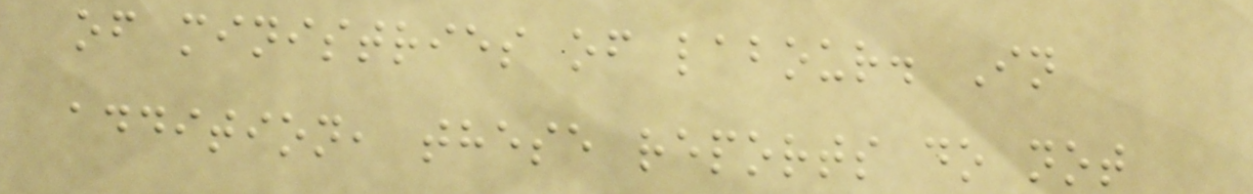of ministries of labour. In
addition, these reports do not
